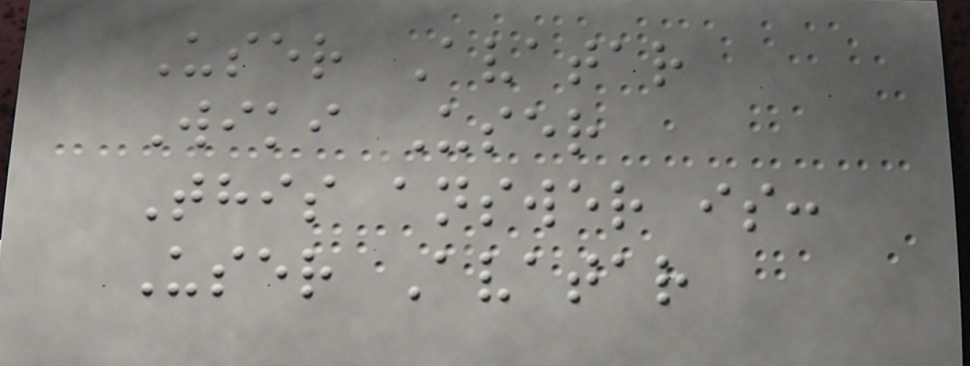User Avatar
Wiki User
This answer is:
User Avatar
